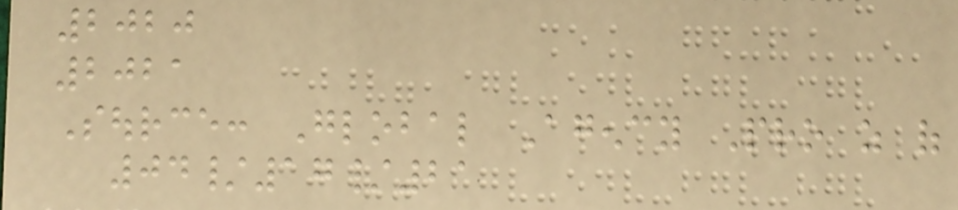2020
2021
Source: Global Agency Pro as of
04/17/21
